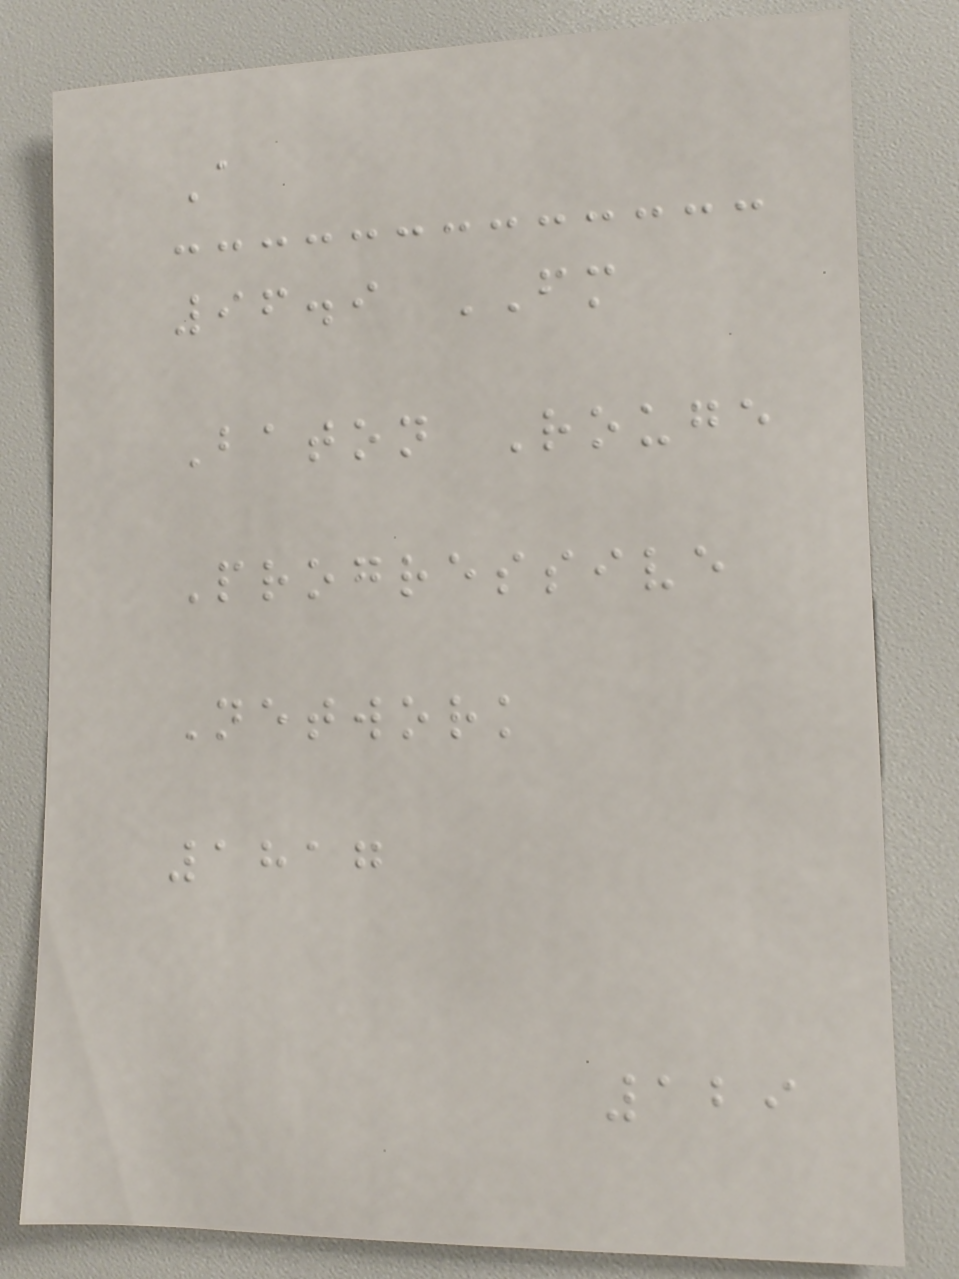A
96.9 FM
Baton Rouge
Progressive
Network
1817
129
